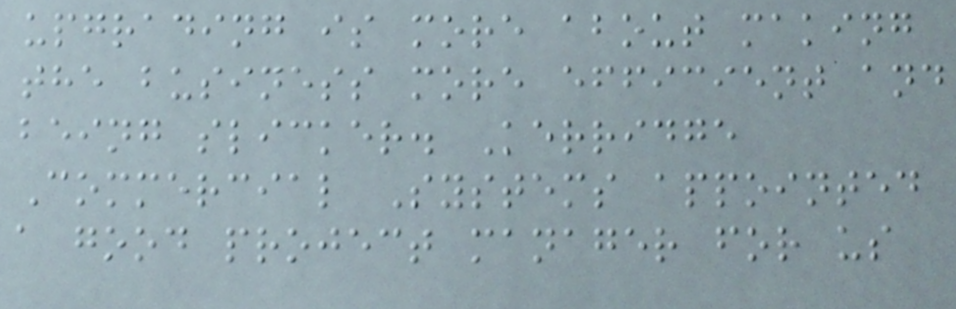upgrading is more about making
the business more efficient and
being slicker. Kerridge
Commercial Systems appointed
a good project manager for us
